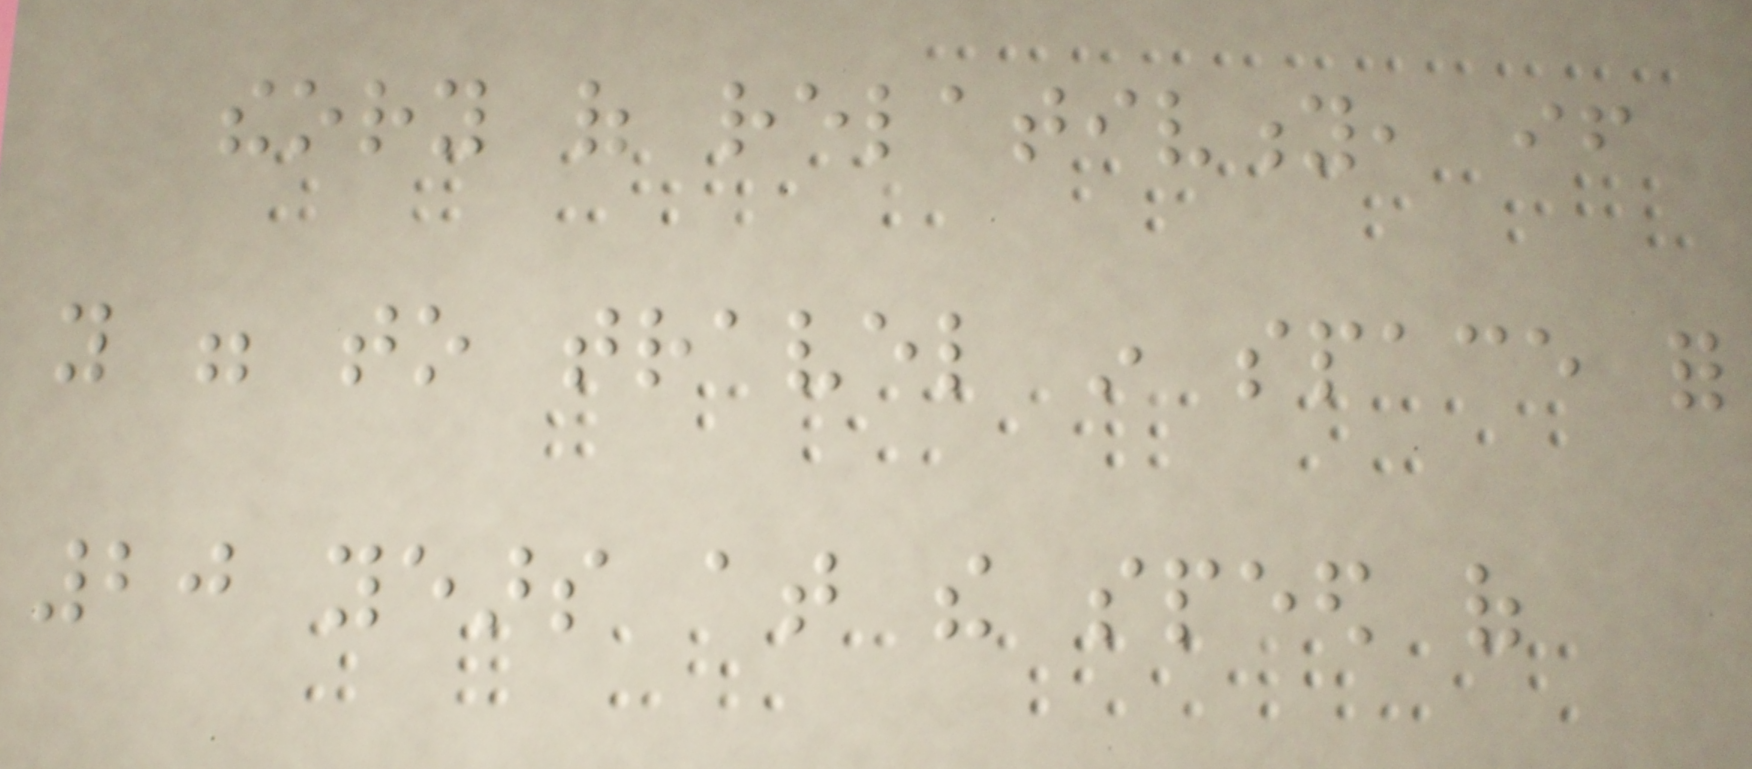theory of relativity, if
you were to travel in space for
20 years at the speed of
